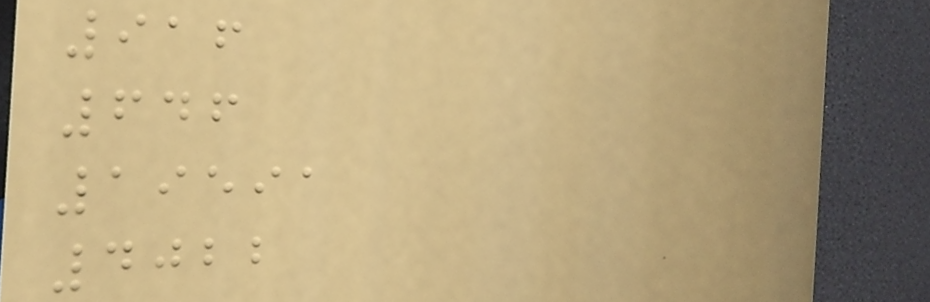916
646
19591
4022
